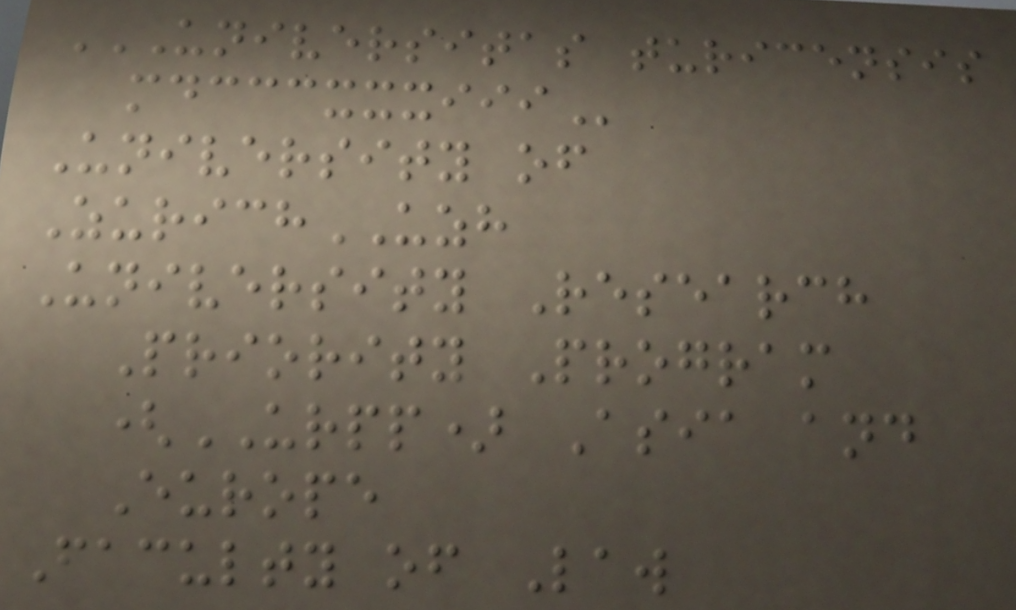UNIVERSITAS TURICENSIS
MDCCCXXXIII
University of
ZurichUZH
University Research
Priority Program
(URPP) Asia and
Europe
Faculty of Law
